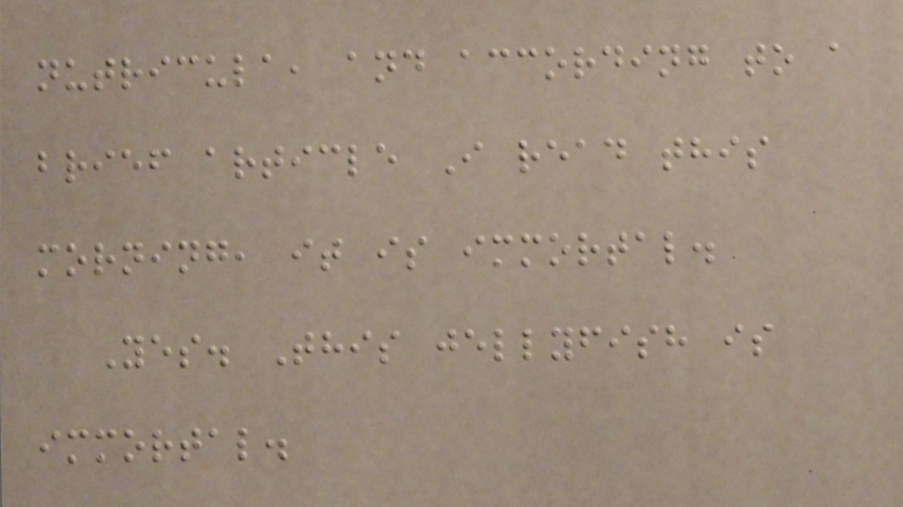nutricula, and according to a
brief article I read this
morning, it is immortal.
Yes. This jellyfish is
immortal.
